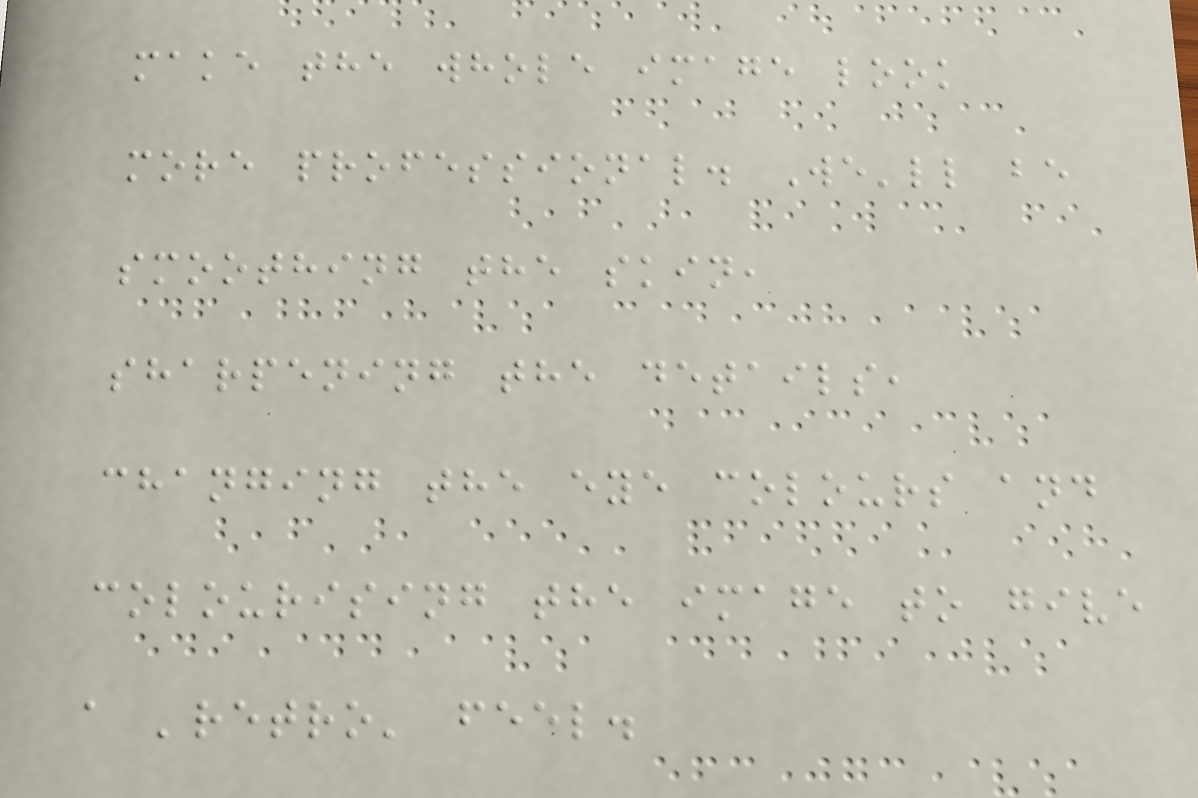make the whole image look
more professional. We'll be
smoothing the skin,
sharpening the details,
changing the eye colours and
colourising the image to give
a 'retro' feel.
